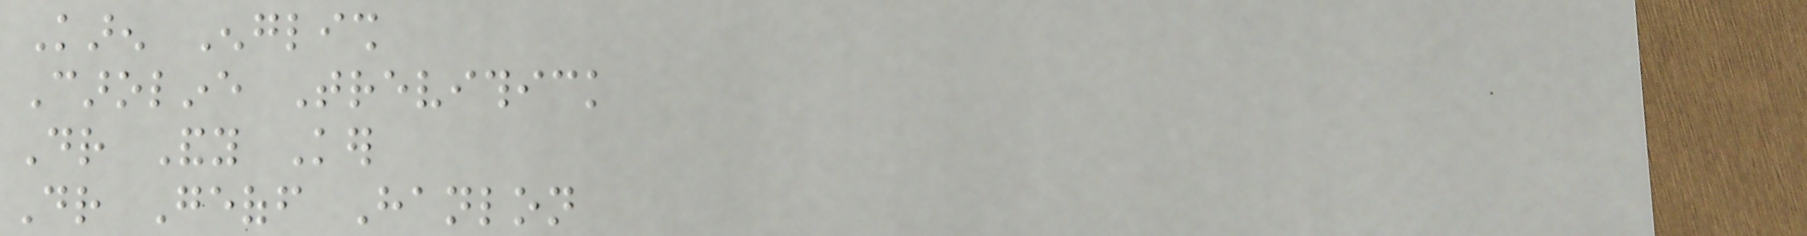Karen English
Caroline Trevithick
Dr Andy Ker
Dr Geoff Hanlon
